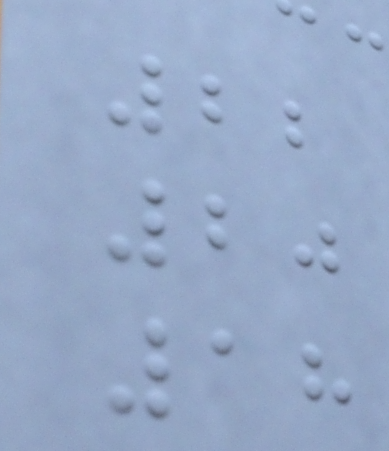22
20
18
